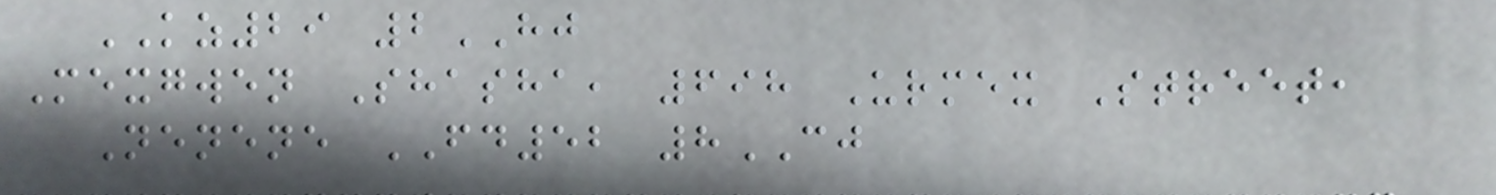KZ29 2HJ
Mexgwen Shasha, 698 Urmex Street,
Nenene FD52 8CJ
